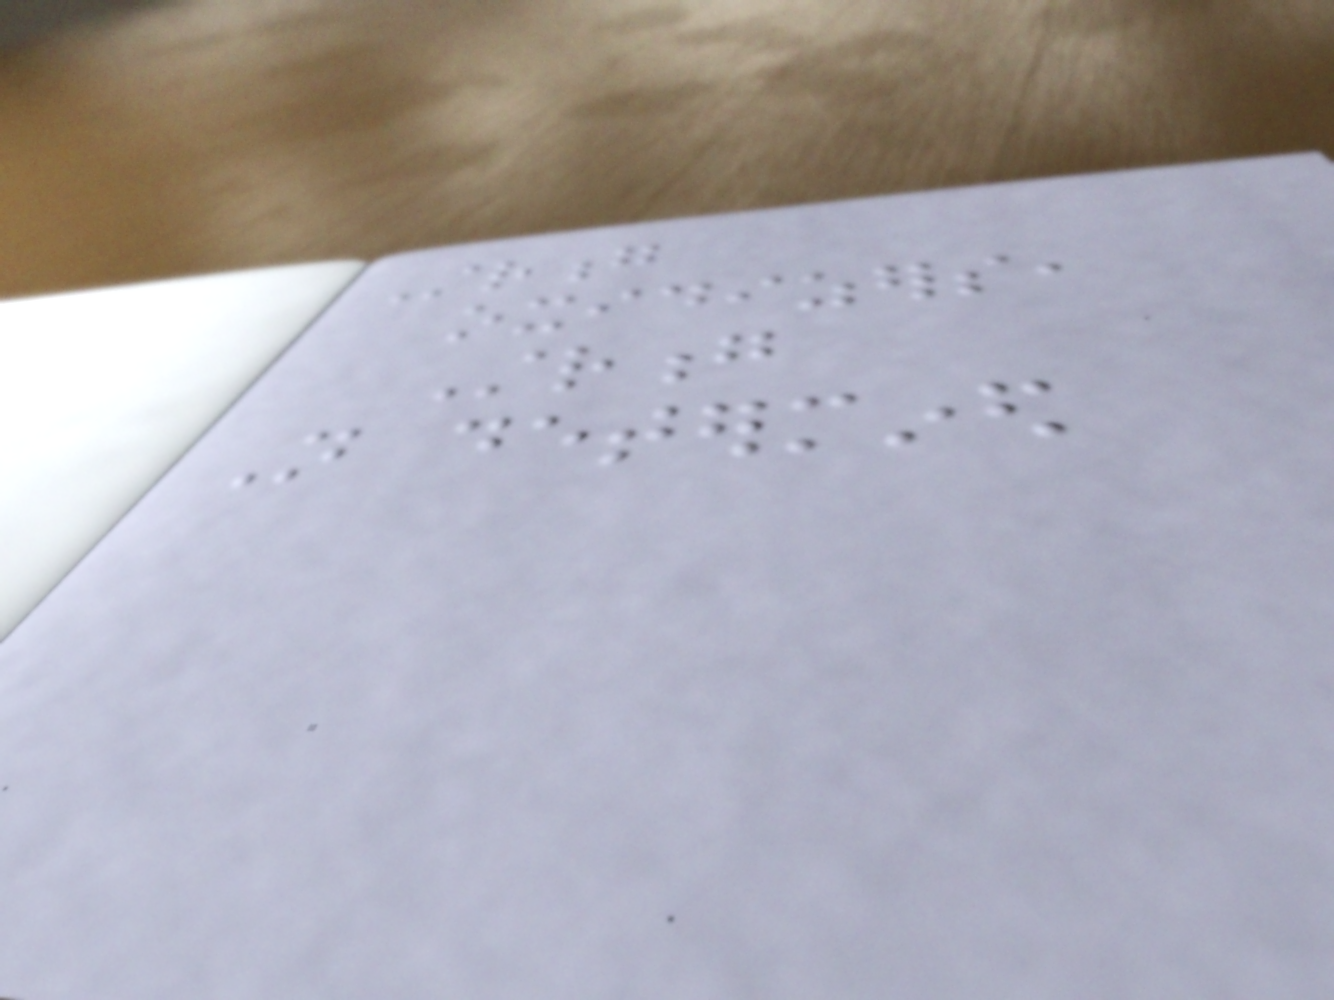Strong
oxidizers,
Strong
Not determined
